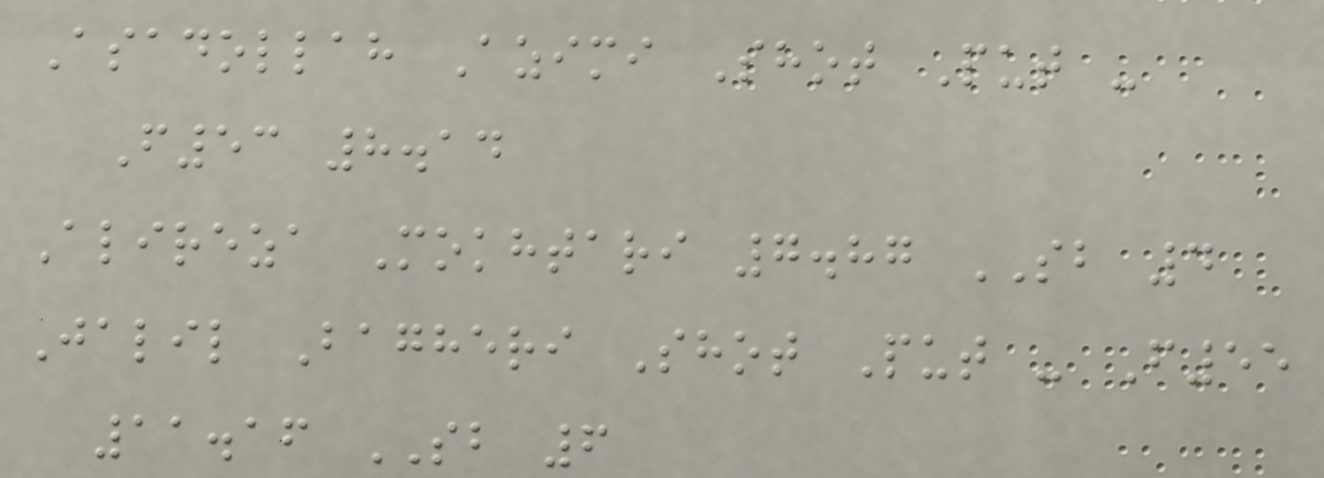Asadollah Azimi Shot Put -
F53 8.14
Alireza Mokhtari 7.87 SB 4
Jalil Bagheri Shot Put - F55
11.16 SB 6
